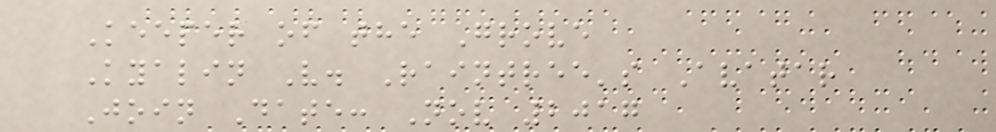Keeper of the Grove
Kyalin V. Raintree's Avatar
Join Date: Nov 2017
